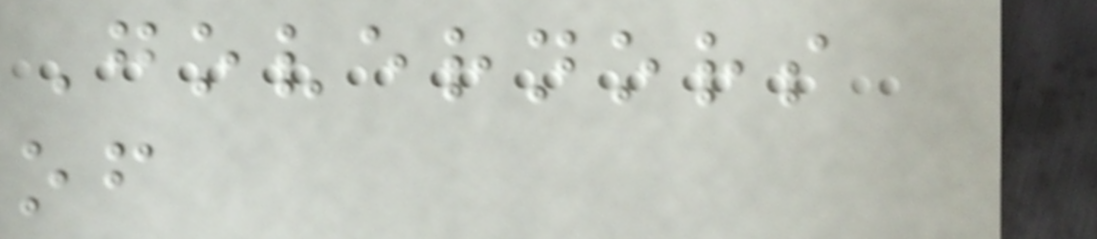Governors
of
